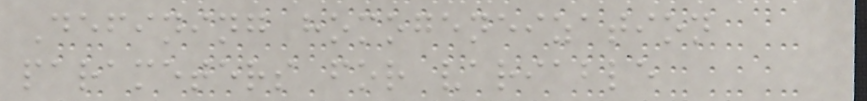Defining homogeneization
parameters for variable
